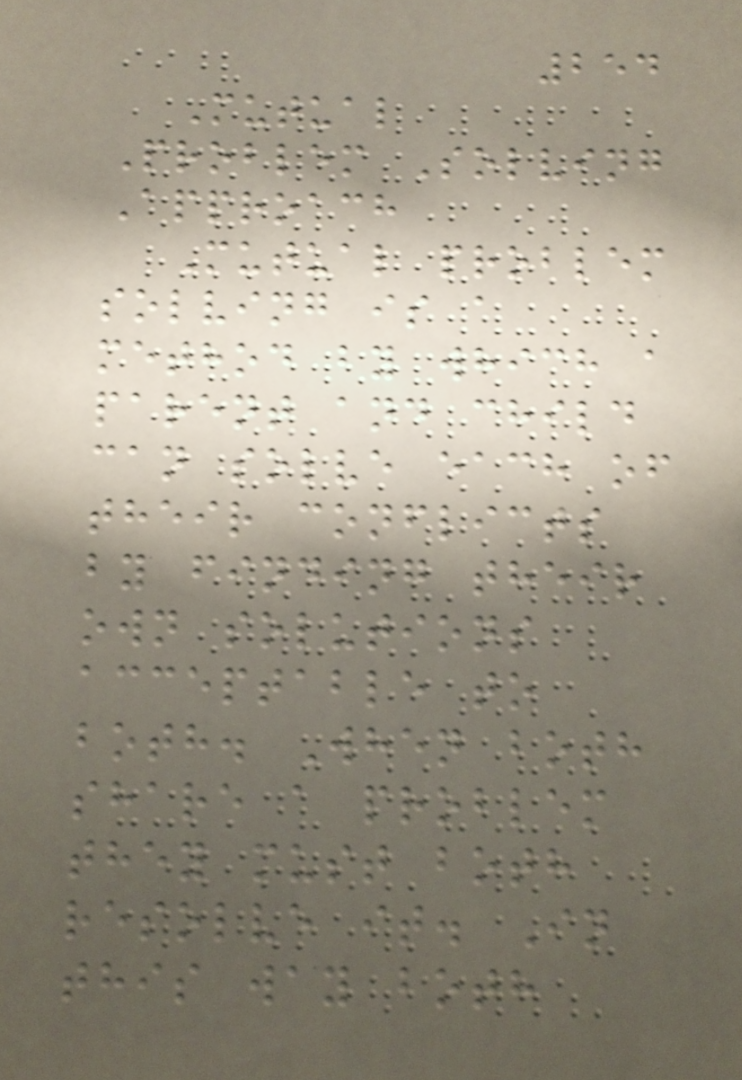254
Mutual
Problem Solving
Approach
Mutual problem
solving is a
method by which a
parent and child
can solve each of
their conflicts
by finding their
own solutions
acceptable to
both. When both
share a problem
they must both
resolve it. In
this way both
